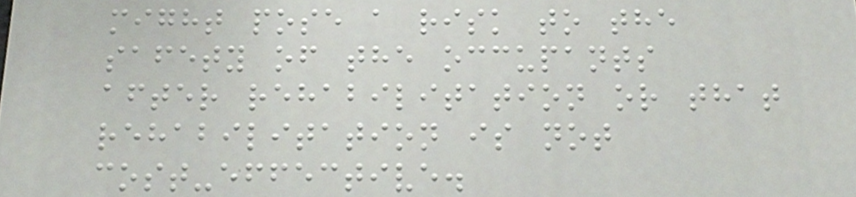might pose a risk to the
safety of the occupants
after rehabilitation or that
rehabilitation is not
cost-effective.
